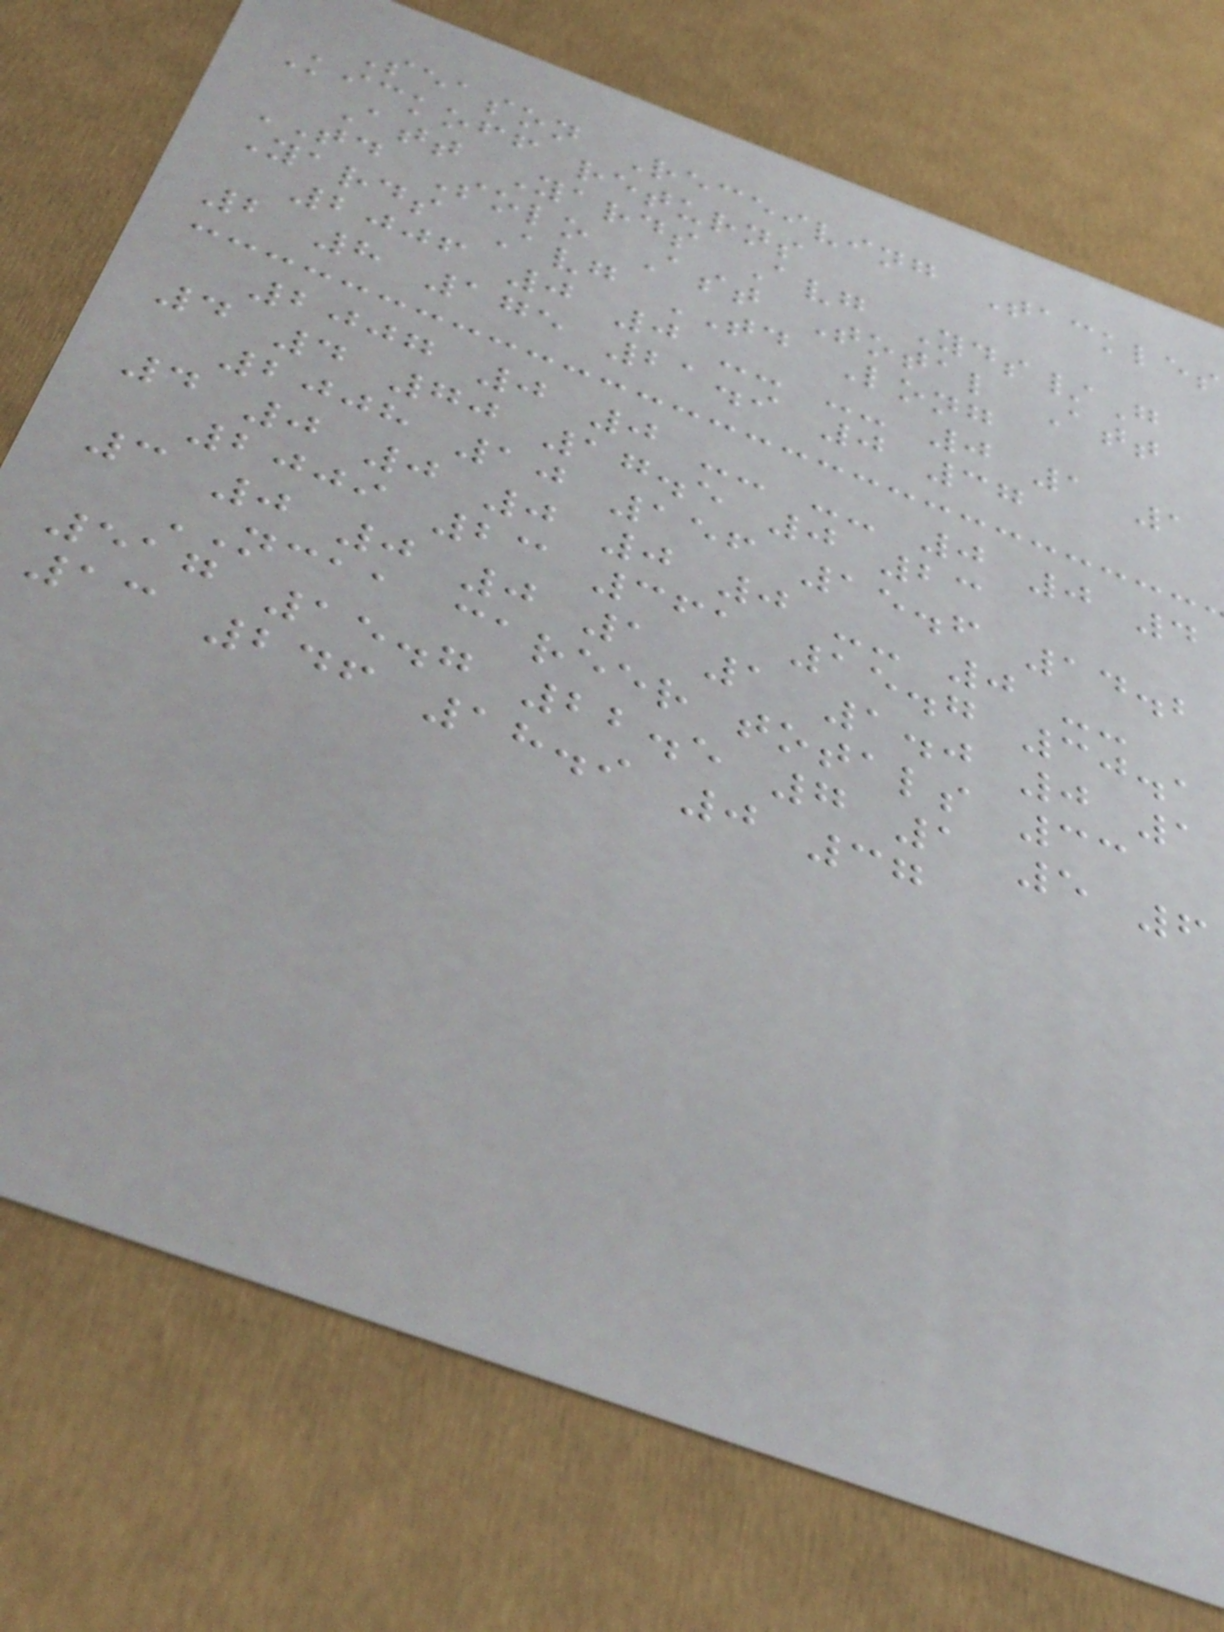Season Receiving Tackles
Kickoff returns
Att Yards Avg Yds/G
TD Solo Ast Total Att
Yards Avg TD Long
2006 0 0 -- -- 0 1 1
2 8 175 21.9 0 37
2007 0 0 -- -- 0 0 4
4 4 70 17.5 0 23
2008 10 156 15.6 14.2
4 0 0 0 0 0 -- 0 --
2009 23 361 15.7 30.1
3 0 0 0 1 1 1.0 0 1
NCAA career totals 33
517 15.7 22.5 7 1 5 6
13 246 18.9 0 37
